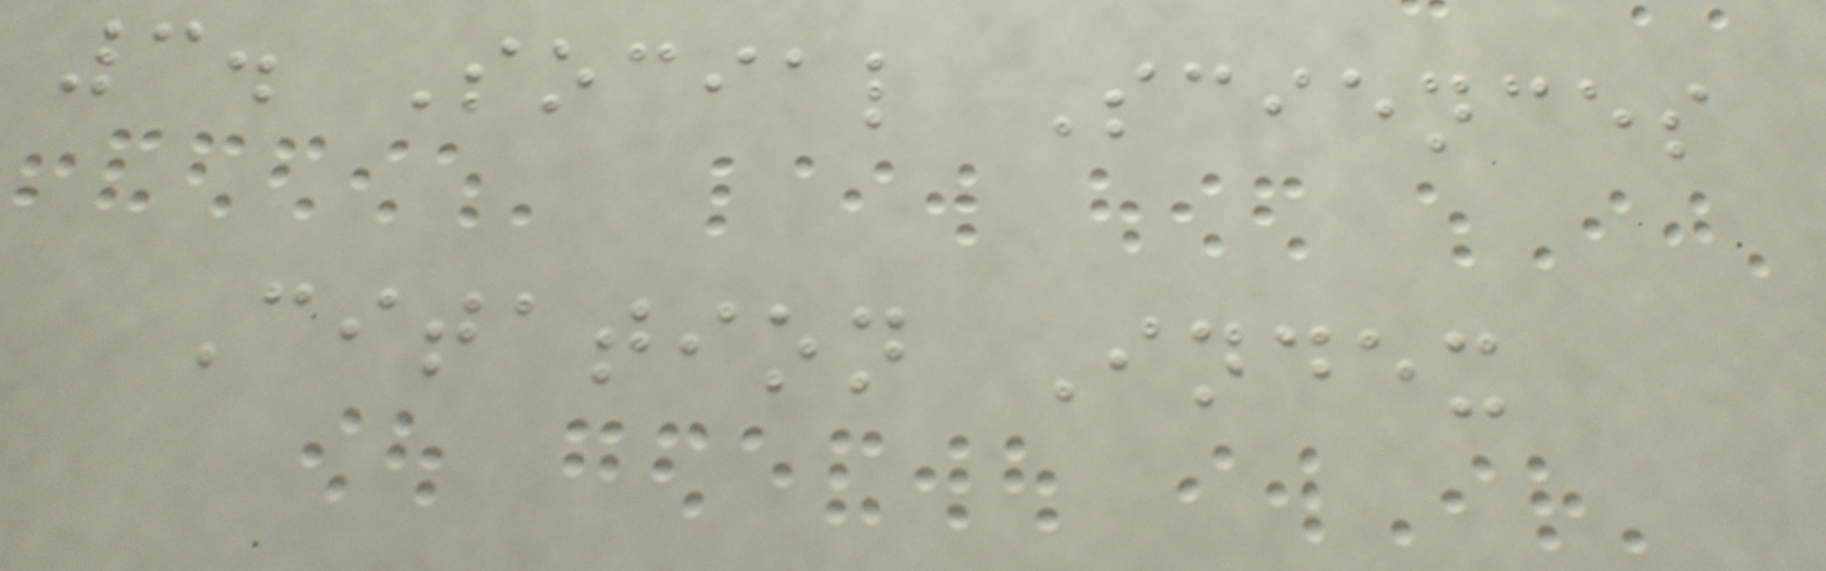3. Social Sciences
Citation Index
